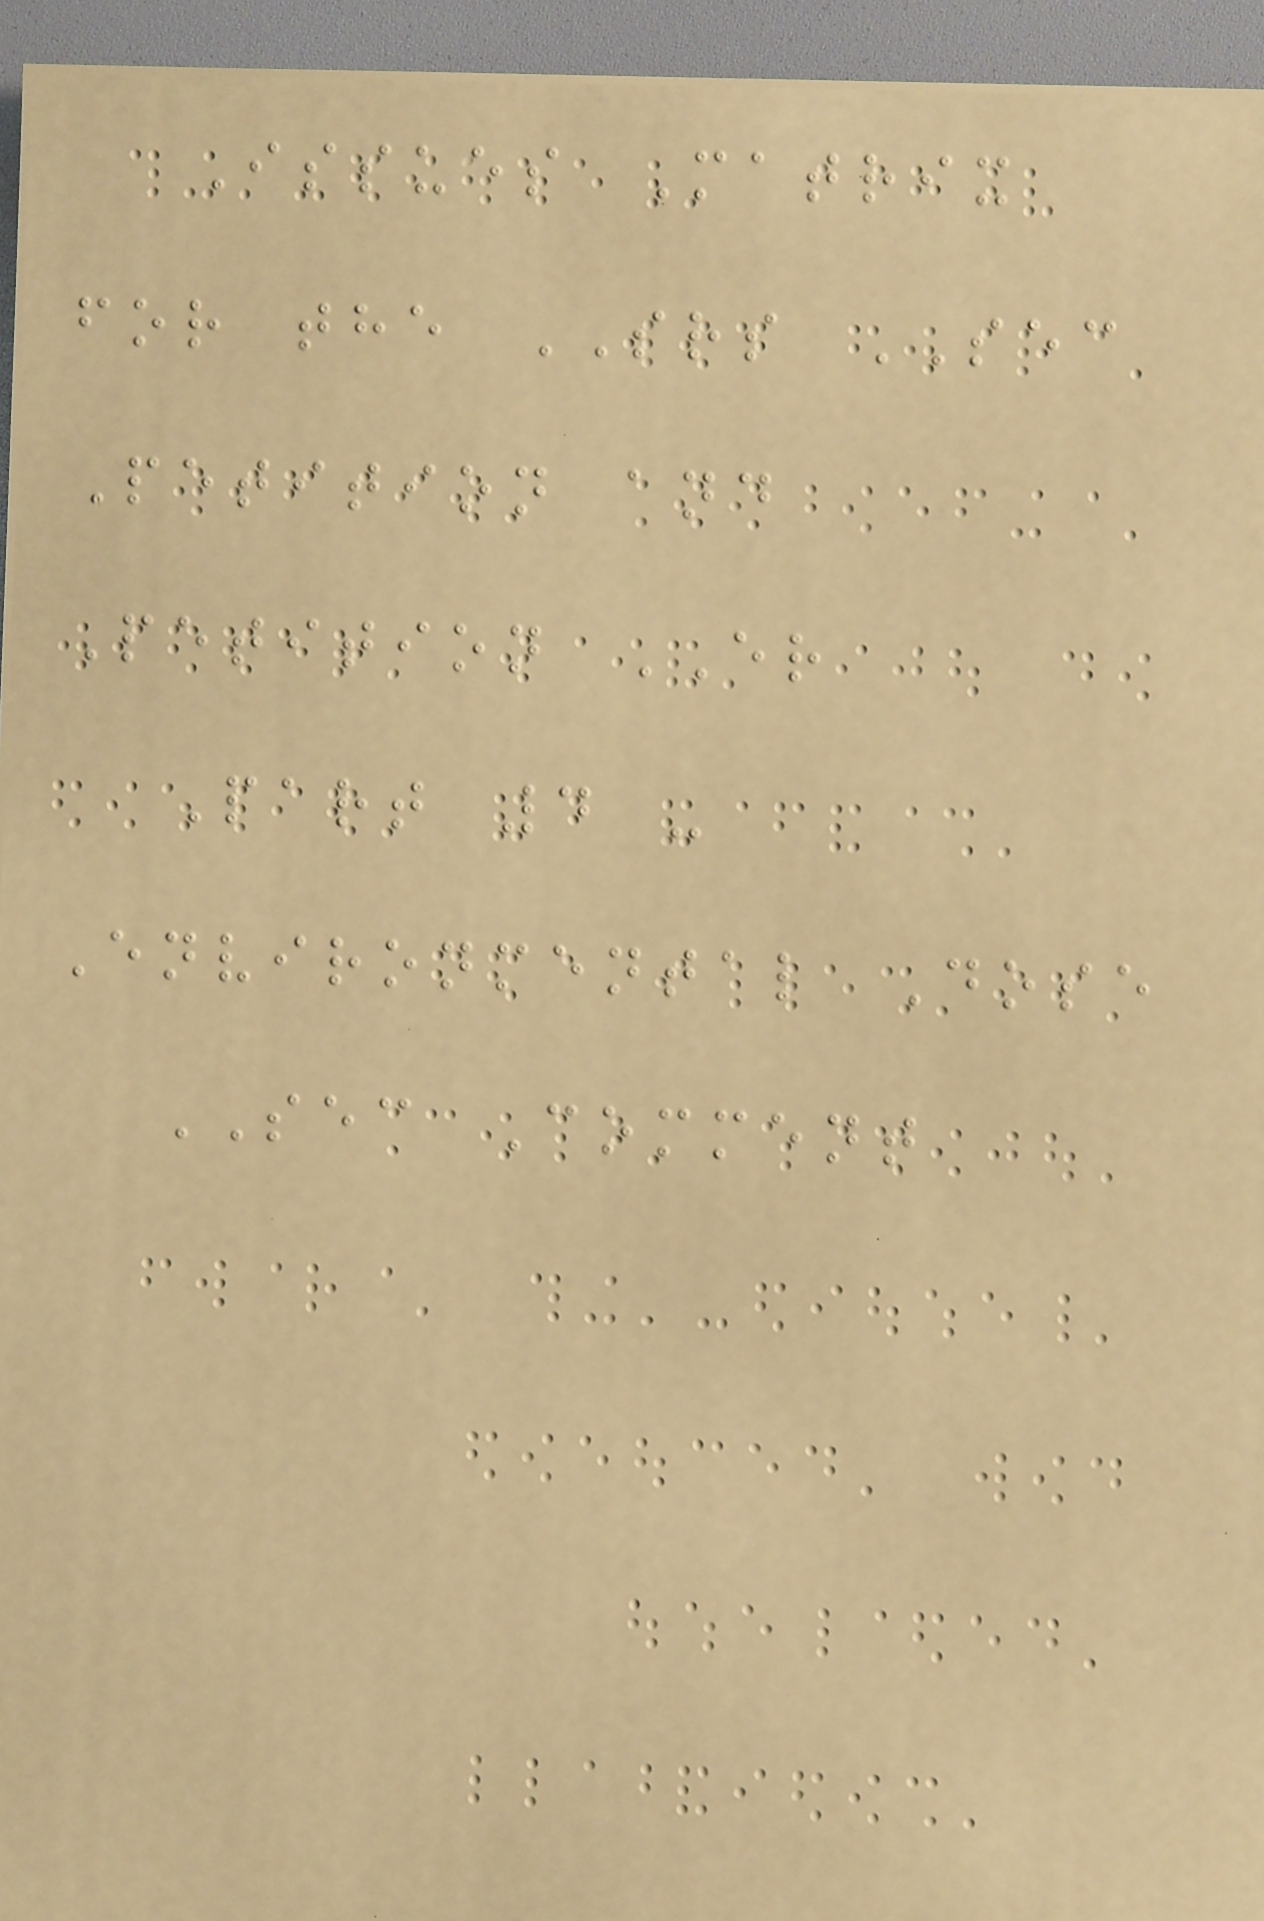Issues Matrix
for the SRS SEC
Petition and
Petition ER
Part 4 -
Environmental Dose
SEC Comment
